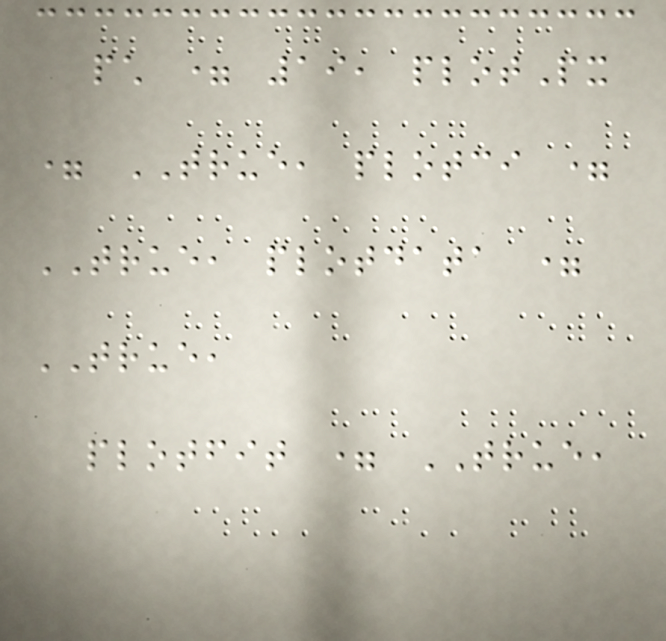pch = 19, plotPx
= TRUE, plotci =
TRUE, plotdata =
TRUE,
plotfit = TRUE,
